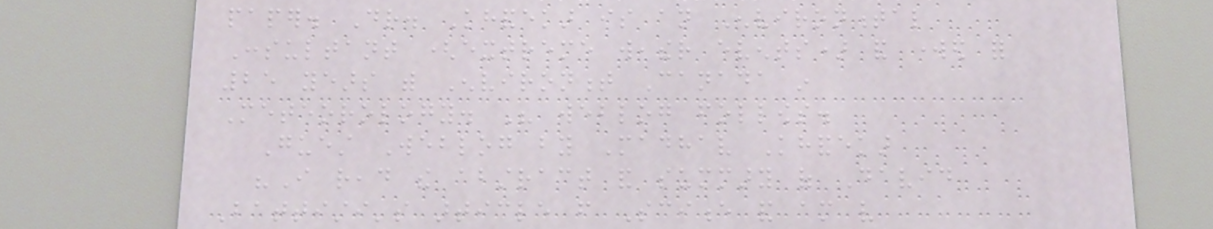paper. Dr. Khandekar is an Environmental
Consultant (extreme weather events) and worked for
25 years with Environment Canada in
Meteorology. His weblog follows.
Guest Weblog by Madhav Khandekar
"I read the abstract and summary of David
Battisti's article from Science and am very
